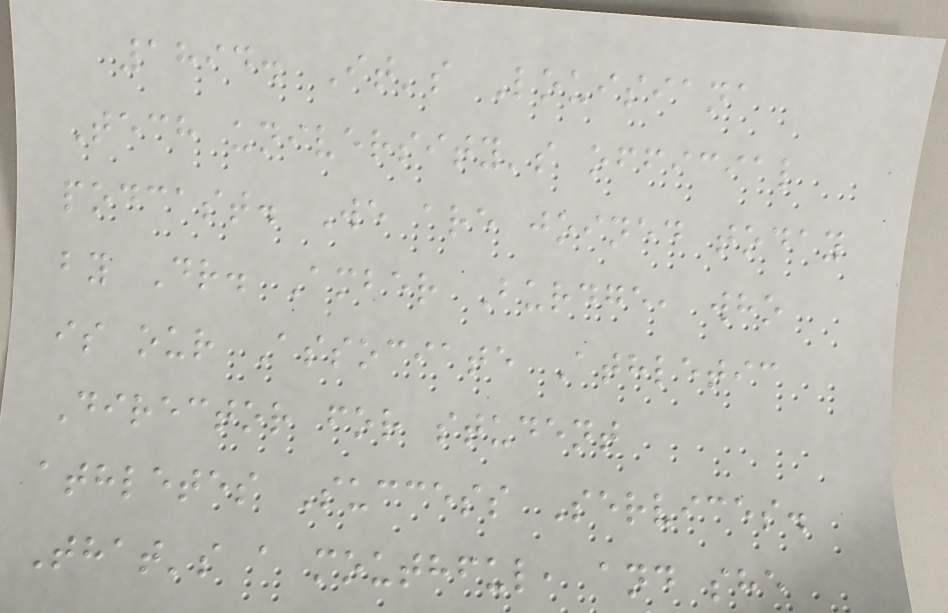1894. It's Louisiana
Tech university's official
podcast. We are joined today
by Dr. Amber Burdge, who
is our Associate Athletic
Director for student
athletes Success Services.
That's a mouthful, and she
